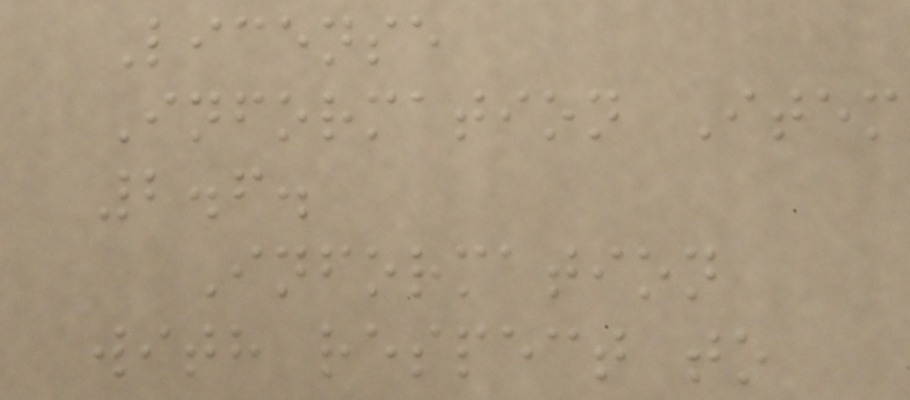License
Information Item
2.6.
Information
with respect to
